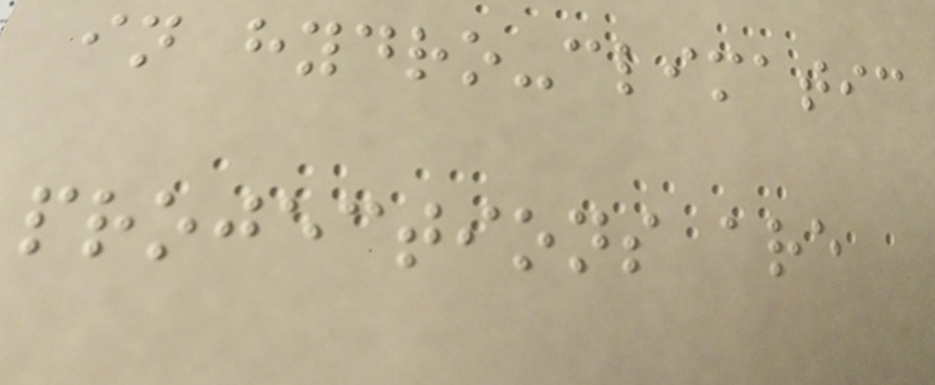in hydro-climatic
projections are
